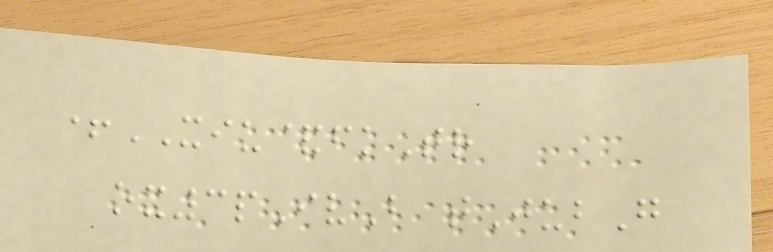+XIU&fkTr
ox3pIvB tJubG
